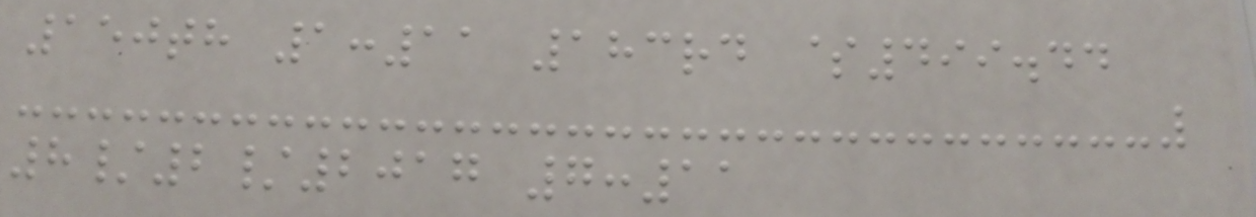150th 1:11 183rd $499.44
8/2/2017 7:11
